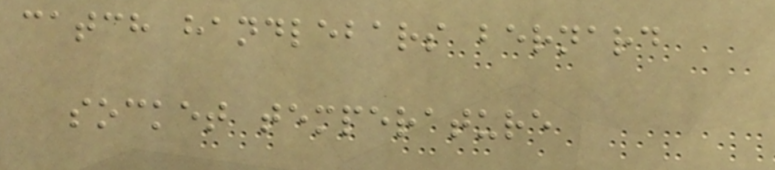catch handlebars bernard
socket temperature
